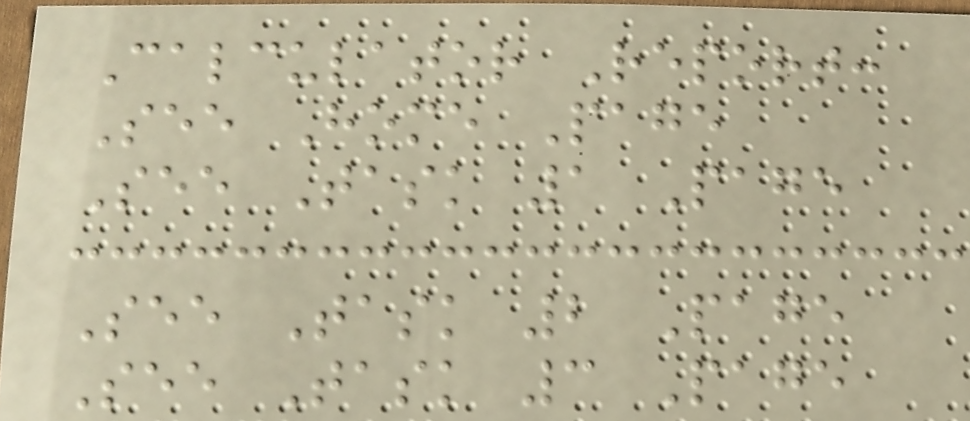Calculator Report:
See Home Page
See Task 1 Page
See Task 2 Page
See Task 3 Page
